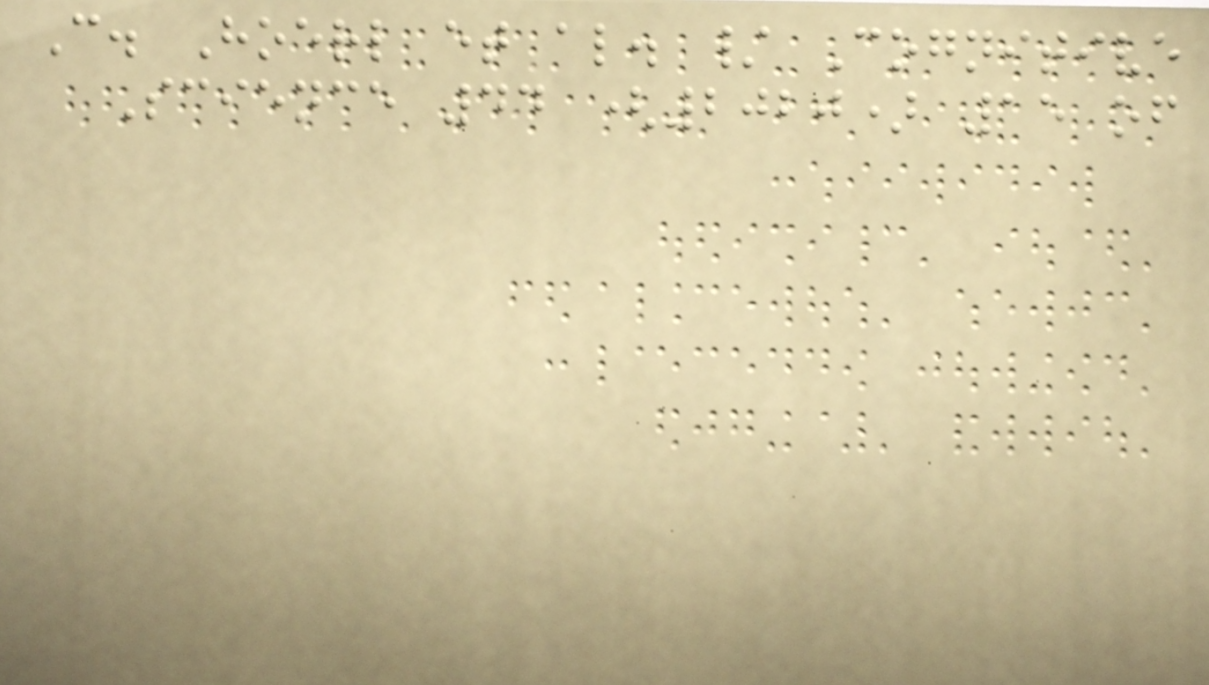C. Hoerl et al. / Cognitive
Science 44 (2020) 15 of
